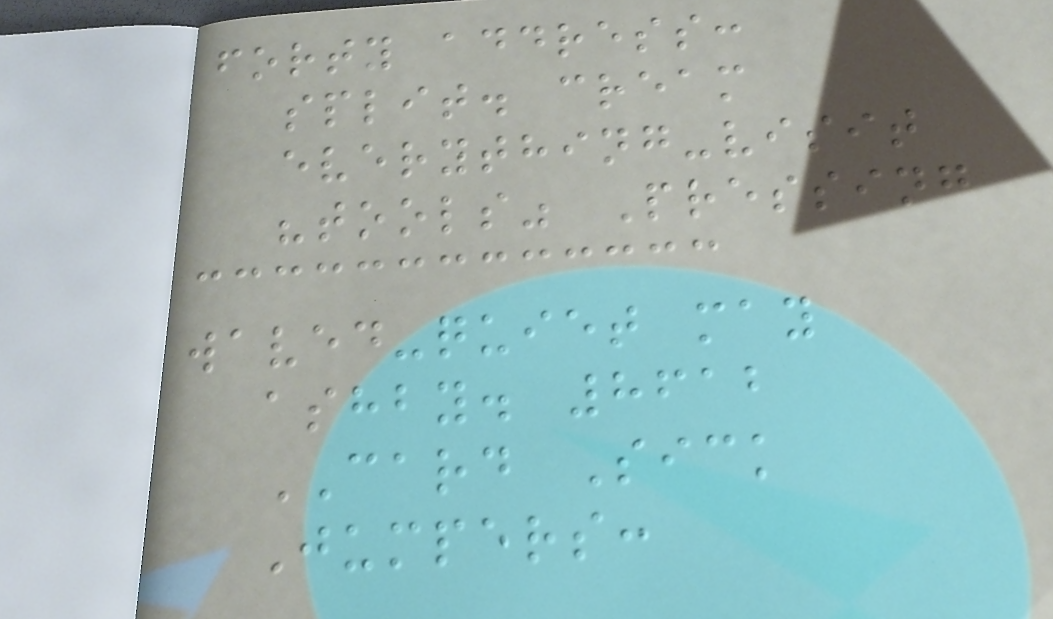forty address:
split. cream
everything-visit
"tools" Pressing
waved-quiet may
ashby. 8612
CARD Sick
Jumpers:
